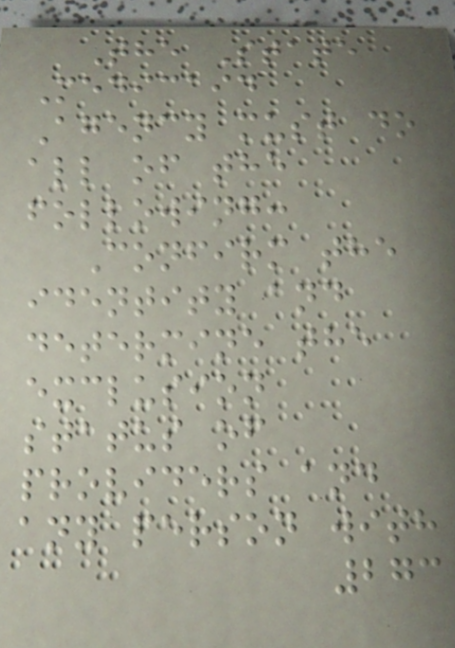The State
Medicaid
Agency must do
all of the
following:
Confirm the
identity and
determine the
exclusion
status of
providers and
any person with
273
